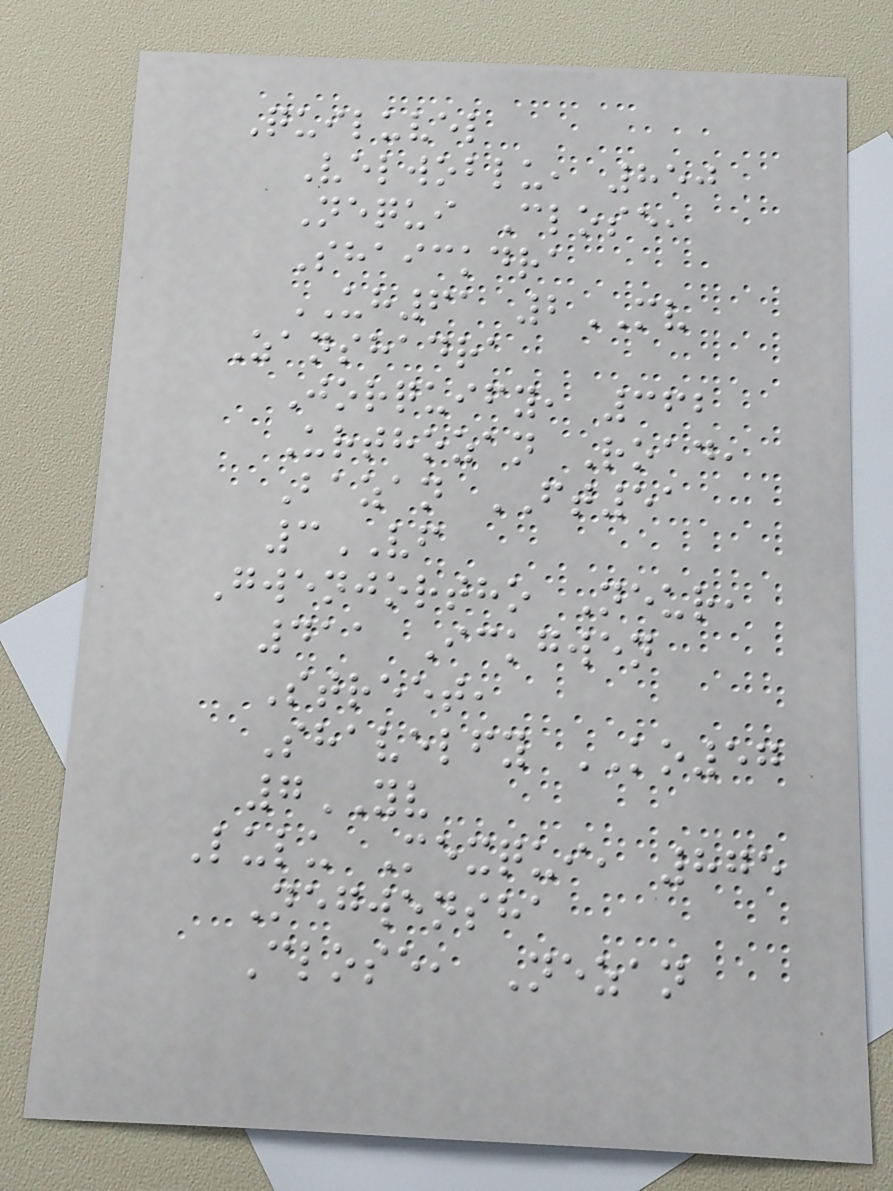Quiluvel
Velwoblu, 850
Nequi Close,
Shaickdra
UH61 2MV
Zanshadra
Jorquify, 362
Urthozan Road,
Bazan FT51
3VF
Gwenjortho Neur,
411 Ickgwen
Street,
Shavelfy KO57
7YV
Lulu Mexqui, 875
Negwensha
Close, Nezan
